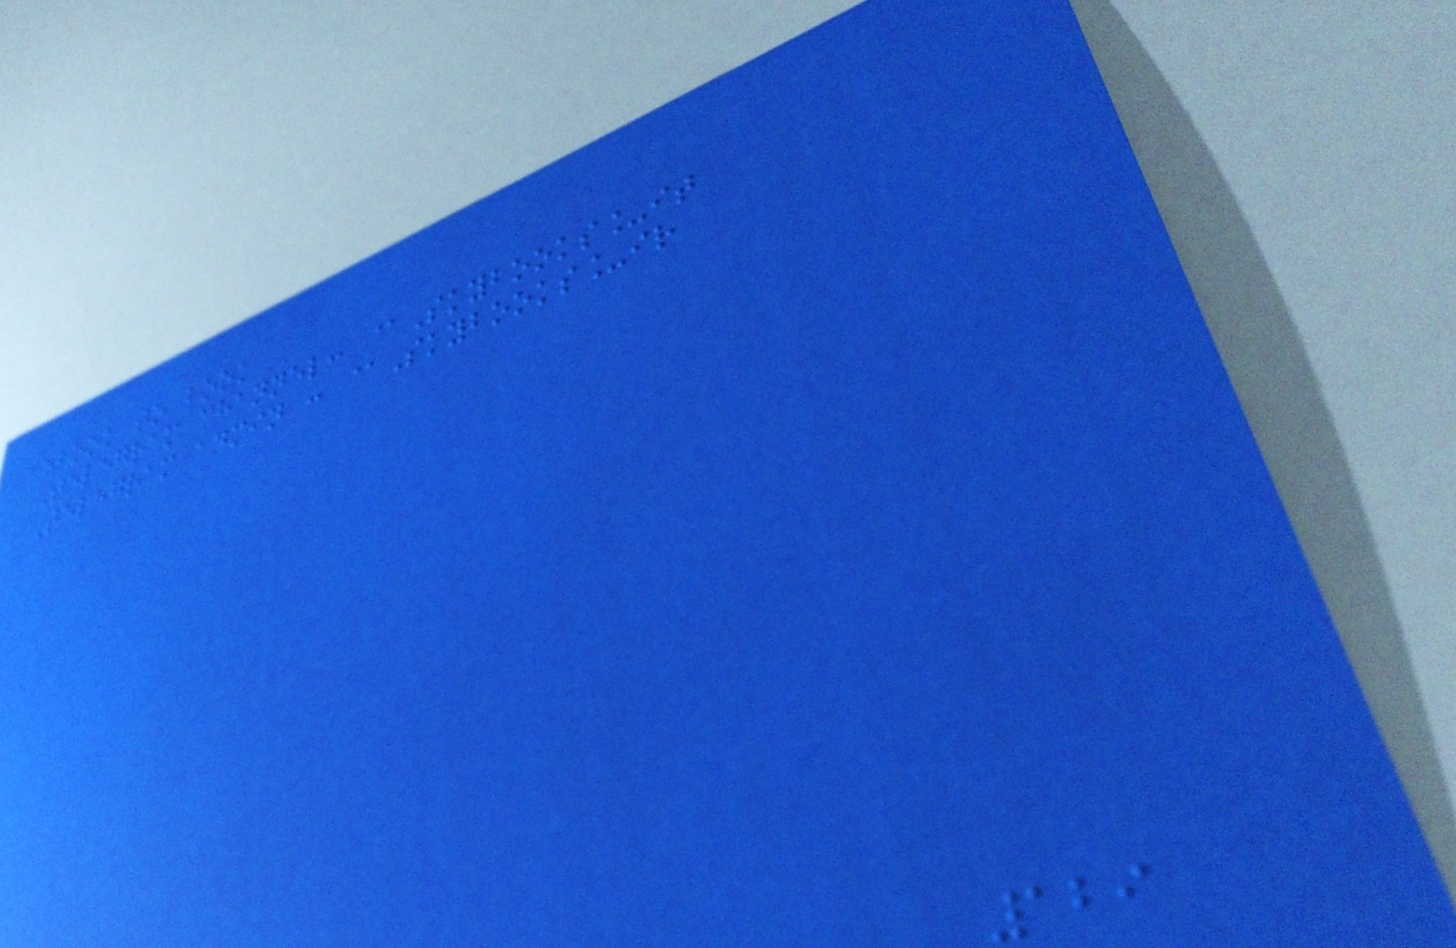ebook to book
Telegram channel: @Skybooks_it
Telegram admin : @Skybooks_ir
129
